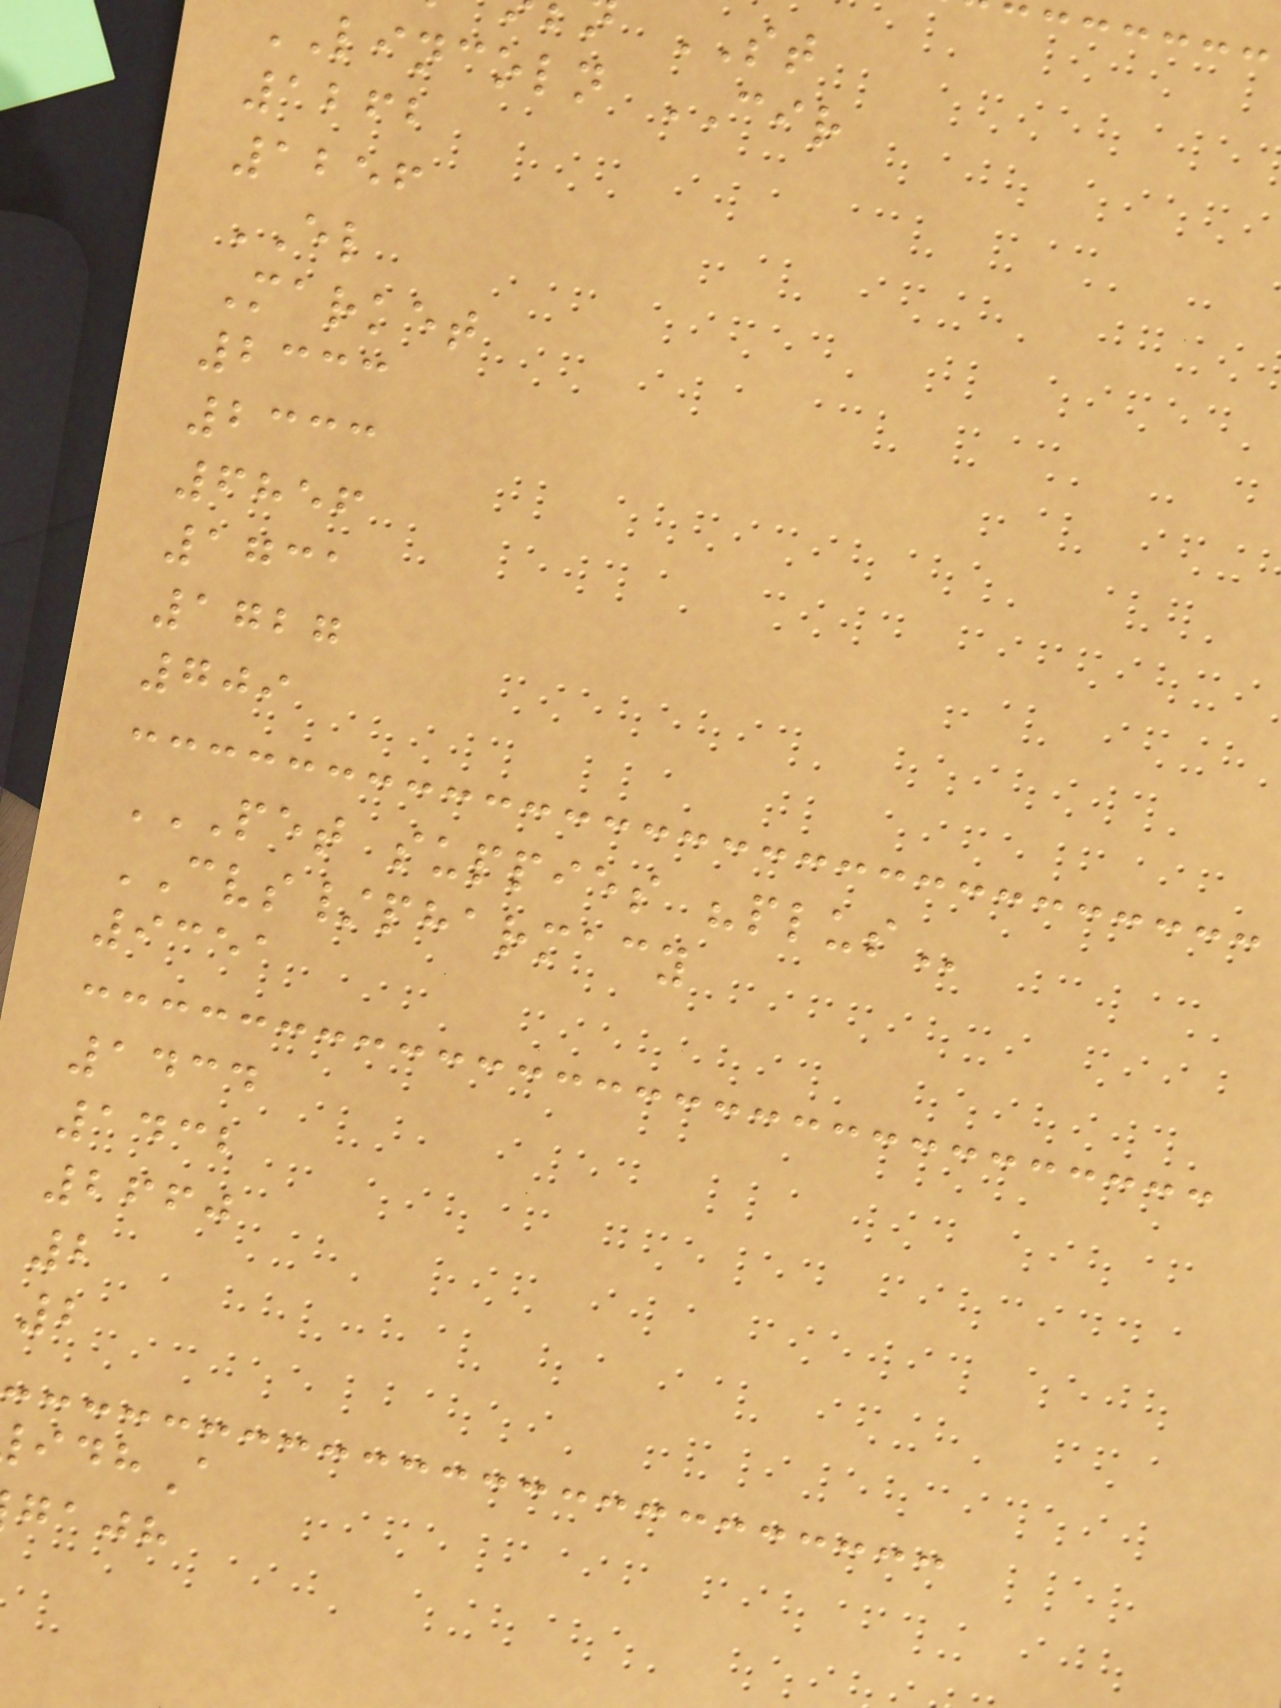ST
LINCOLN CIR
1262
1256
EL
Market
2333
2333
6856
1731
1727
709
PET SUPPIES "PLUS
CVS/pharmacy
9351
1434
1432
2660
2
2
gajh
